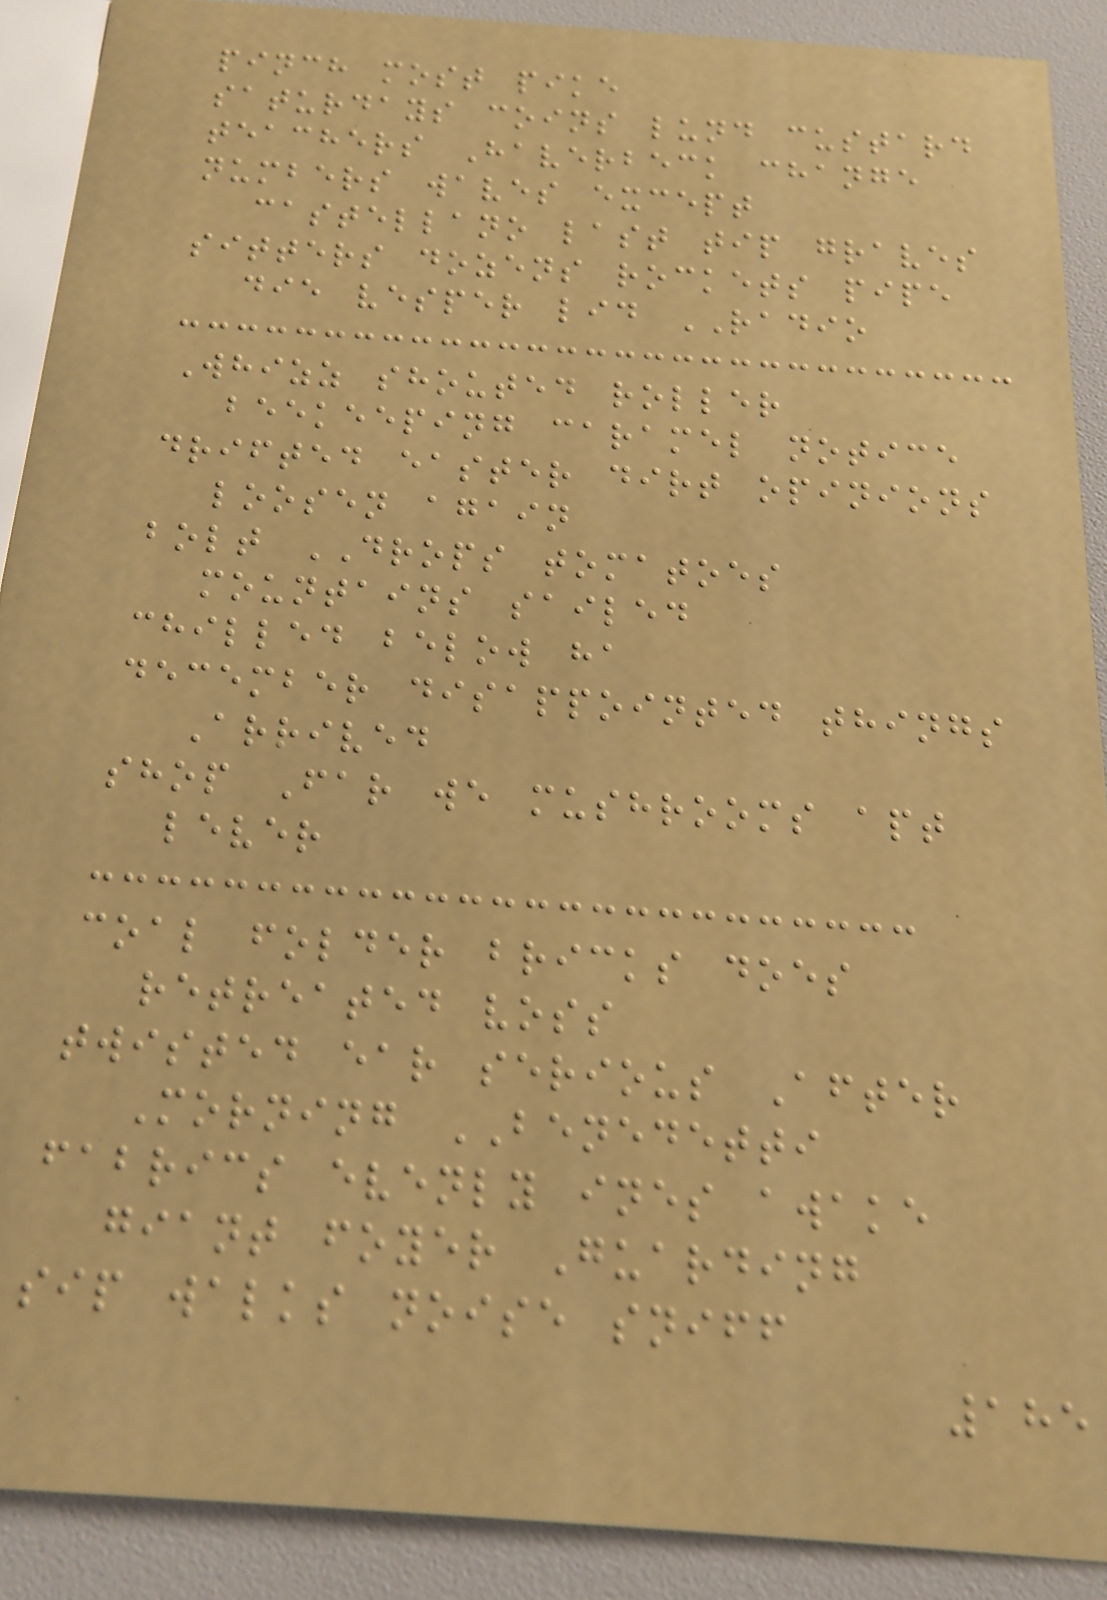pinch most pike
saturdays coins lund custard
teachers Haverbeck change
numbers waves except
castellano last tip graves
sitters dozens rockets pipe
die vesper lid RADIO
Whizz shouted roller
beekeeping caramel notice
drifted easter dirt opinions
loosen again
bolt DROPS tomatoes
mountains sailed
chilled below ha
december disappointed things
Arrived
shop Far we mushrooms apt
lever
coal folder bricks does
retreated voss
twisted ear serious After
Morning BENEDETTI
fabrics evenly ines awake
giant foyer Guarding
sip walks noise sniff
185
